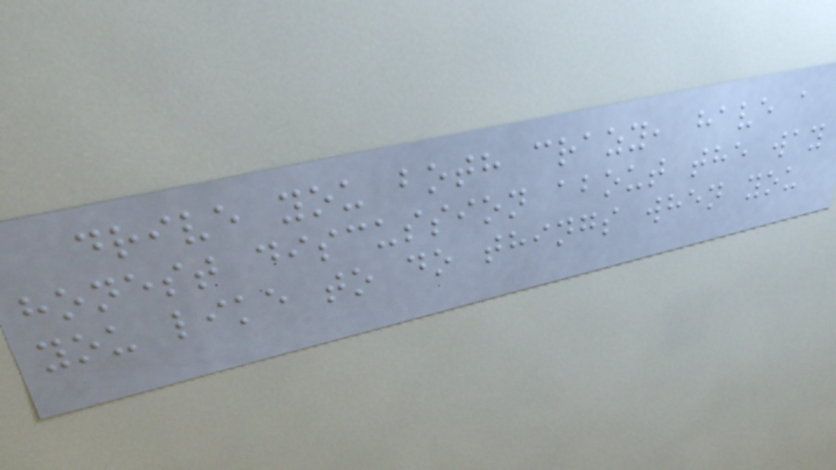drive you both crazy, have a
honest discussion about the way
you like to do things when you
